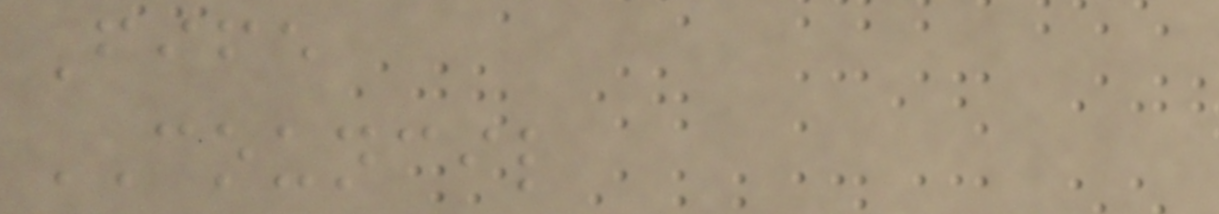Fife
COUNCIL
